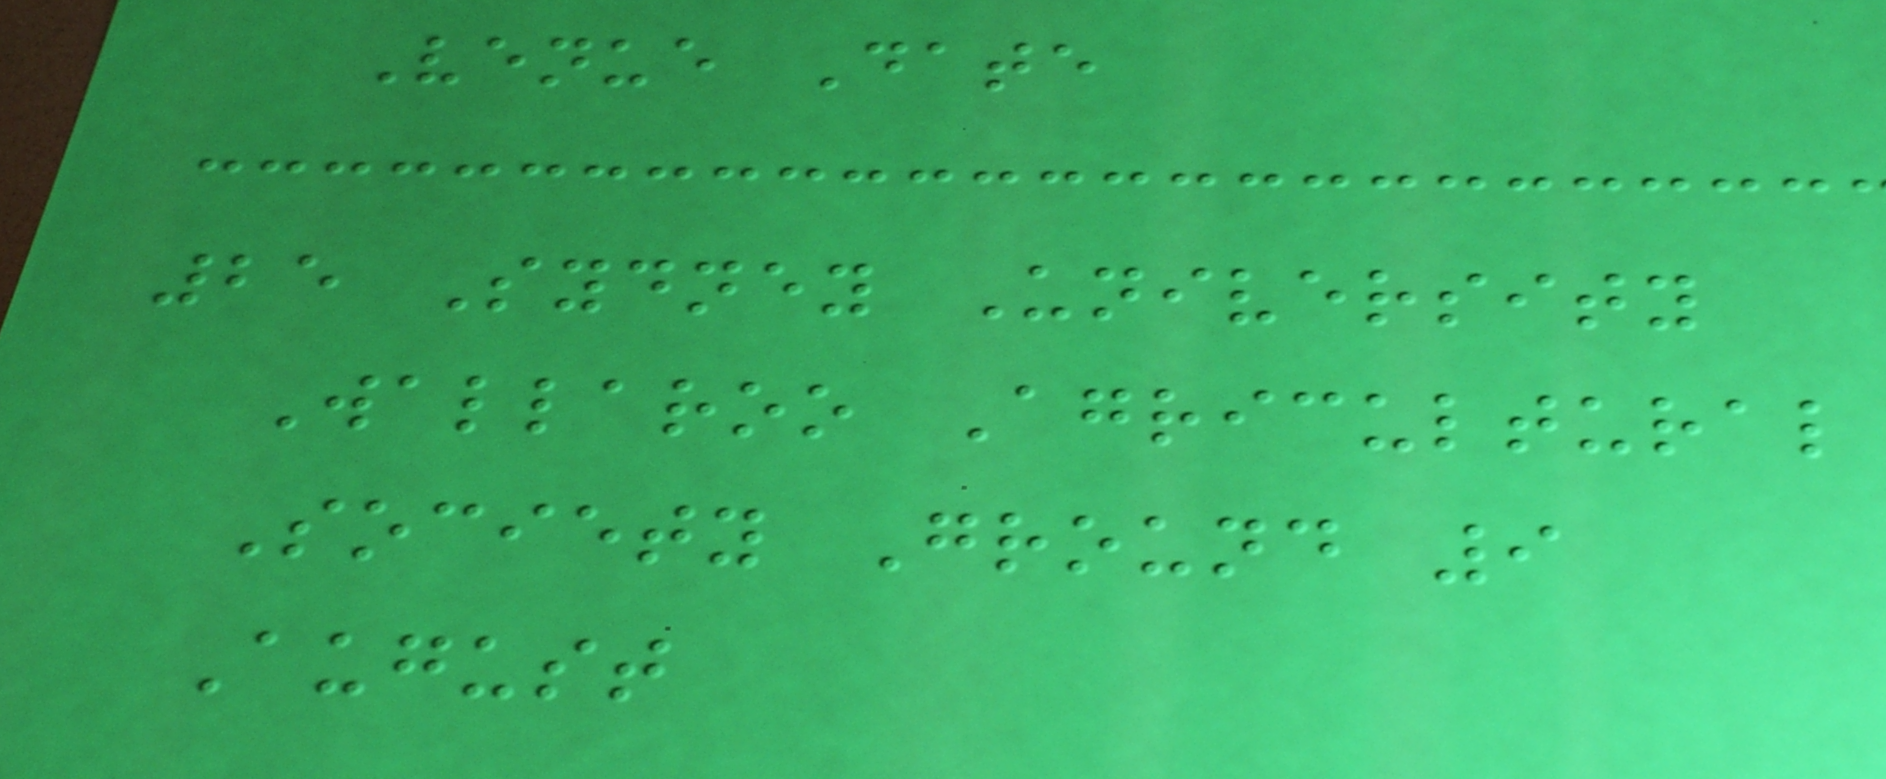Venue Date
25 Sydney University
Wallaroo Agricultural
Society Ground 9
August
